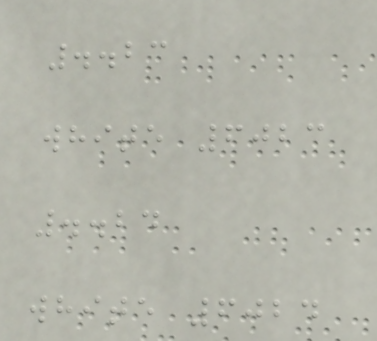..23
white 6023
..24
white 6024
